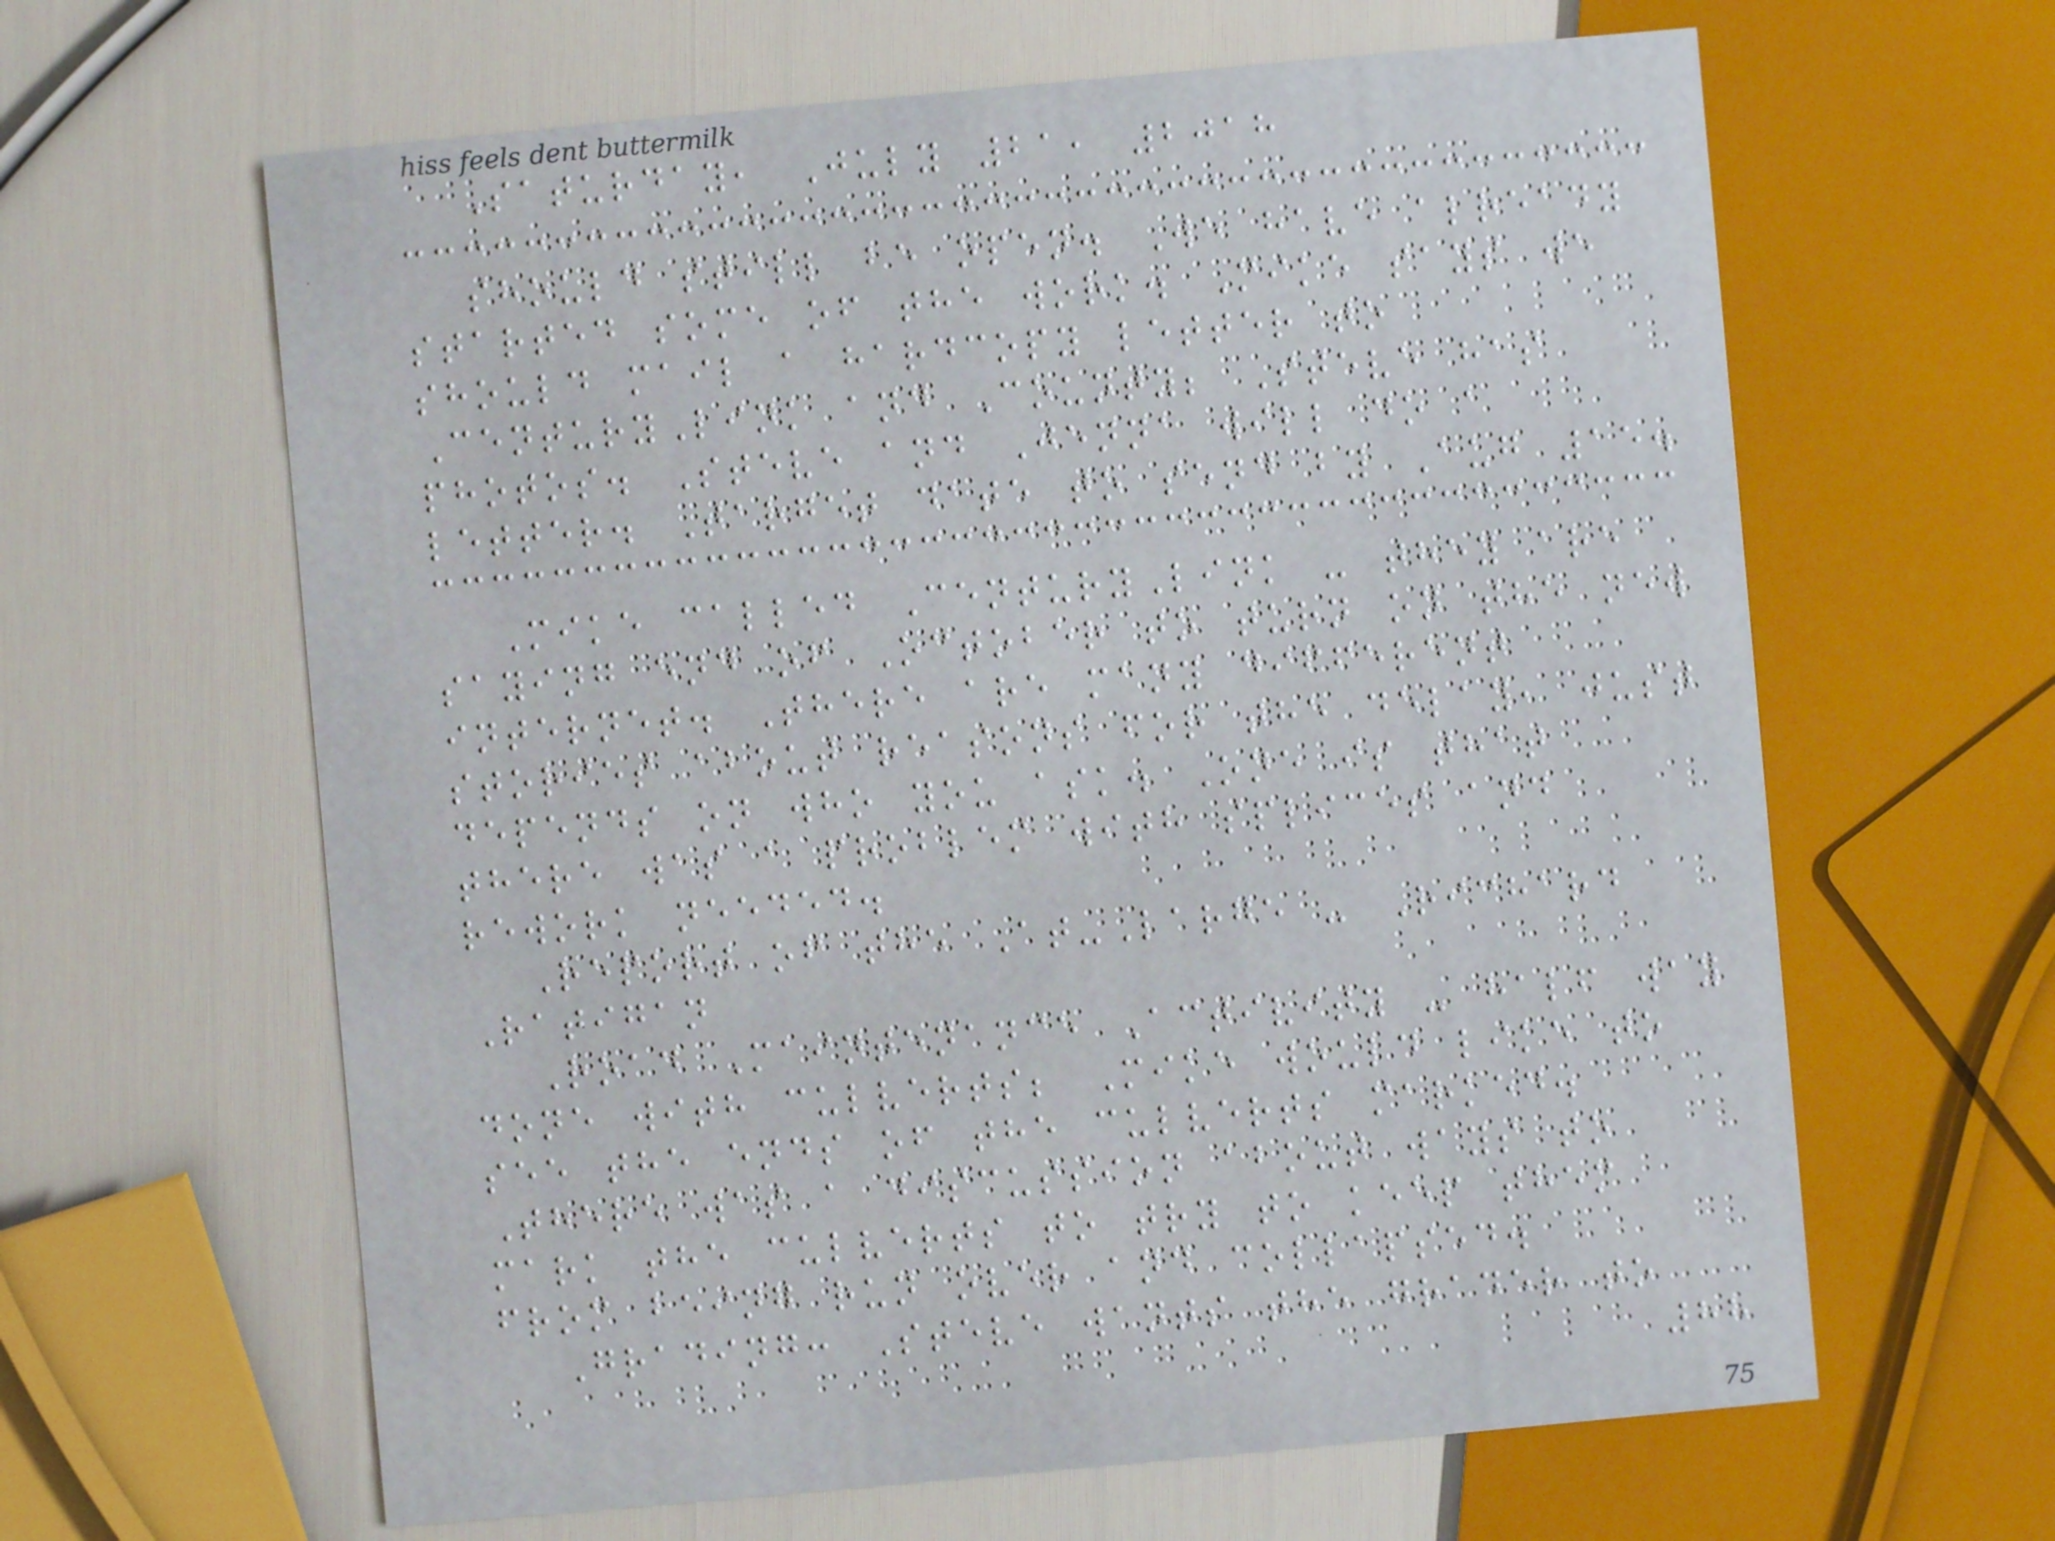Saturday, July 21, 2018
should still be open. We have already
started some of the work. Mike says we
should mail a hardcopy letter to
CenturyLink and County; Steve has
photos. Steve and Jenna will do a
letter. Target date to send by Aug 15.
Mike called CenturyLink - they are
saying end of October to turn on the new
internet. There are many different
stories about reasons for the delay, just
depends on who you ask. One is that
there was a problem with splices and
rework needed.
Report of the At-Large - Richard
Ratigan
Road Maintenance Activity - half way
done with culverts; Mike would like to
see the ends of the culverts marked.
There was a discussion about ways to
mark the culverts to try to keep them
from being run over and collapsed.
Grading: Steve wants the grader to
88
